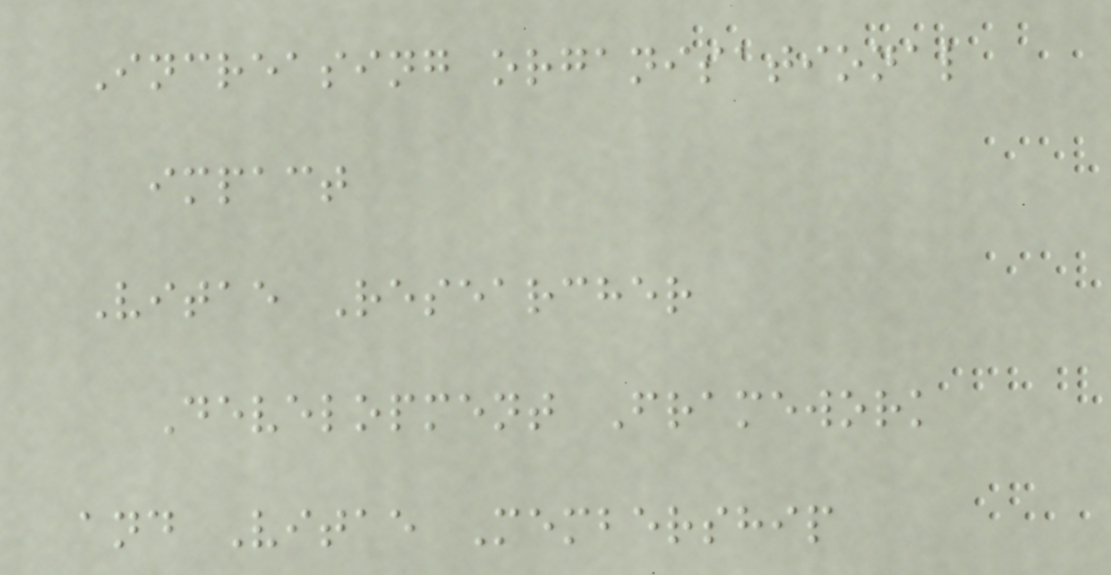Increasing organisational
impact
Vitae Researcher
Development Framework
and Vitae Membership
